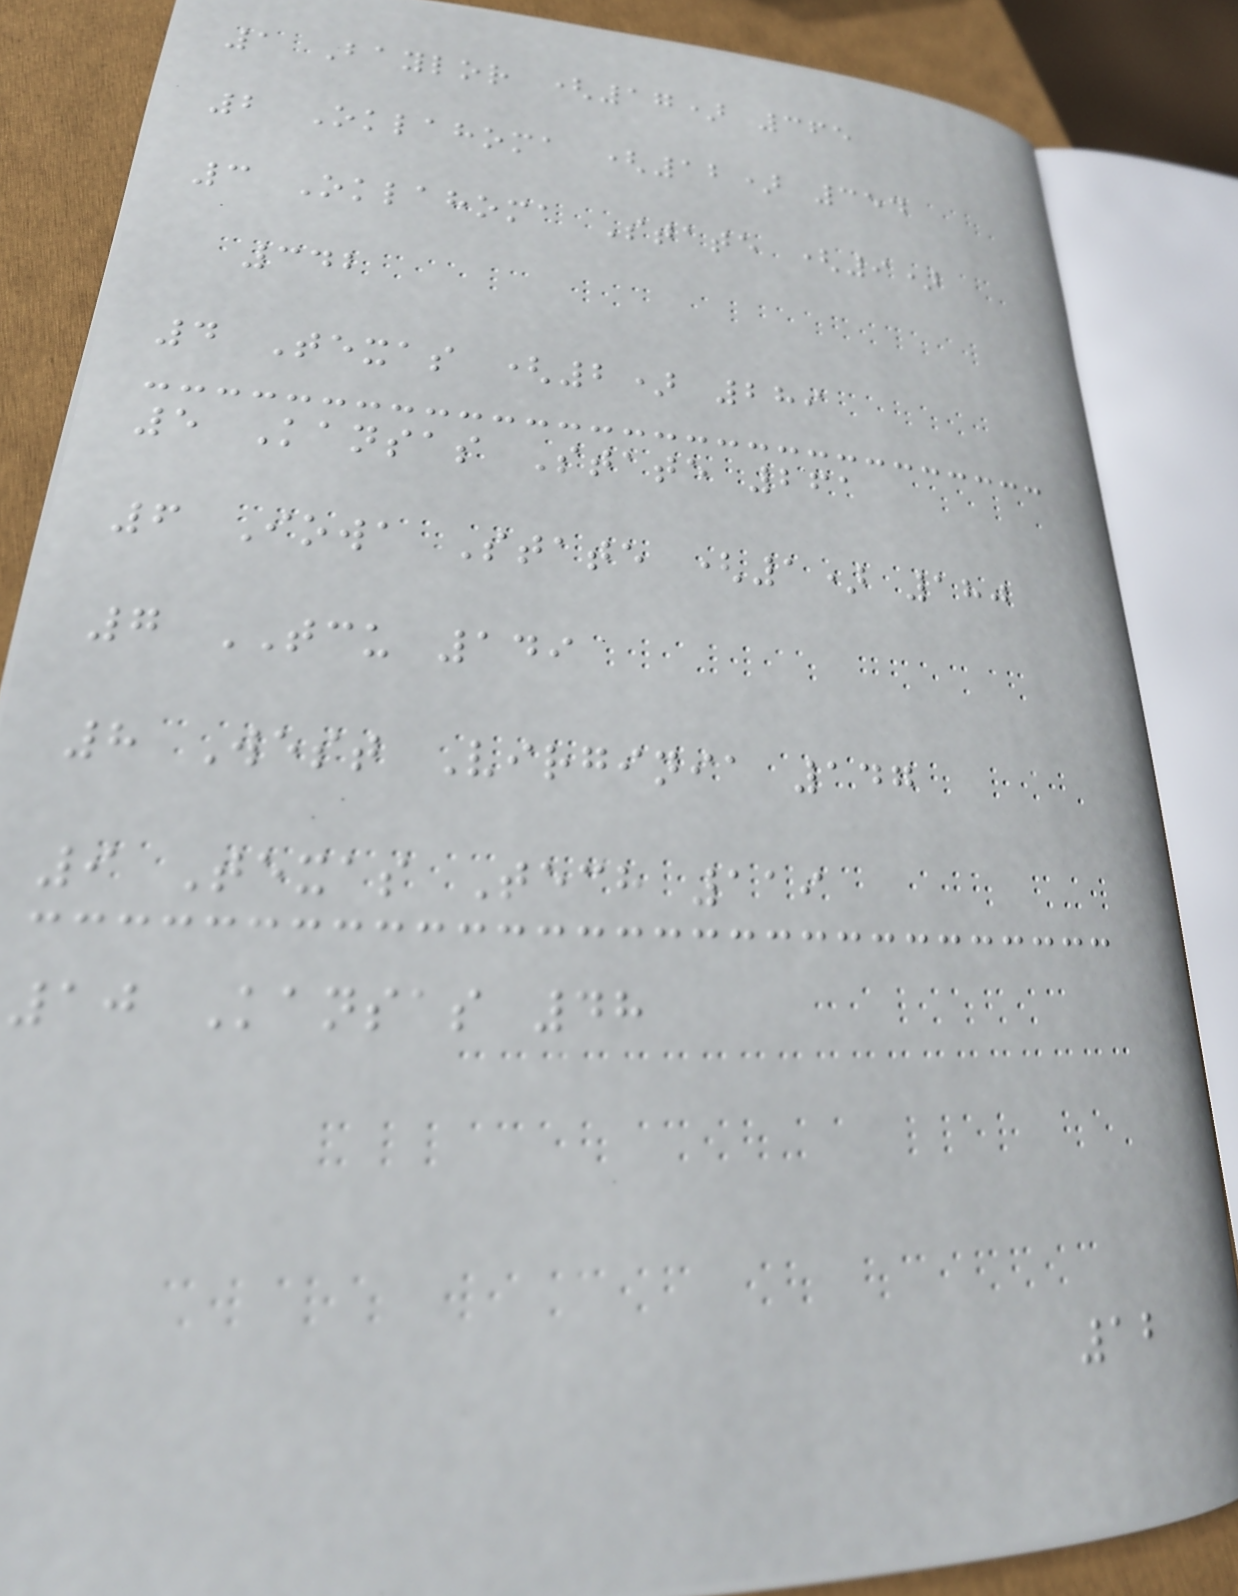1 Baylor (17) 365
2 Oklahoma (12) 354
3 Oklahoma State (9)
342
4 Texas (2) 289
5 Kansas State 261
6 Iowa State (1) 180
7 TCU 149
8 West Virginia 147
9 Texas Tech 119
10 Kansas 48
12
